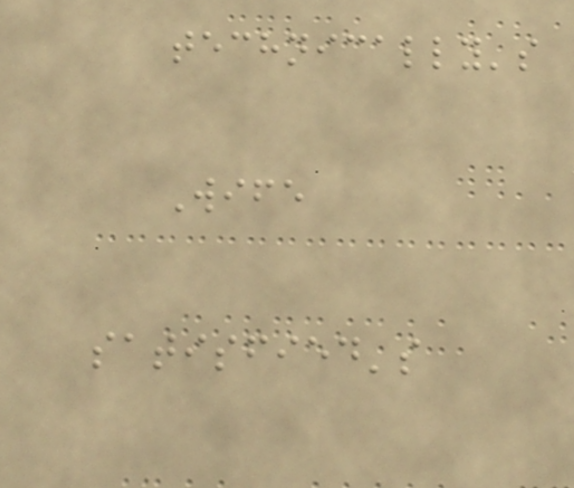technically's
Wife
satisfied's
